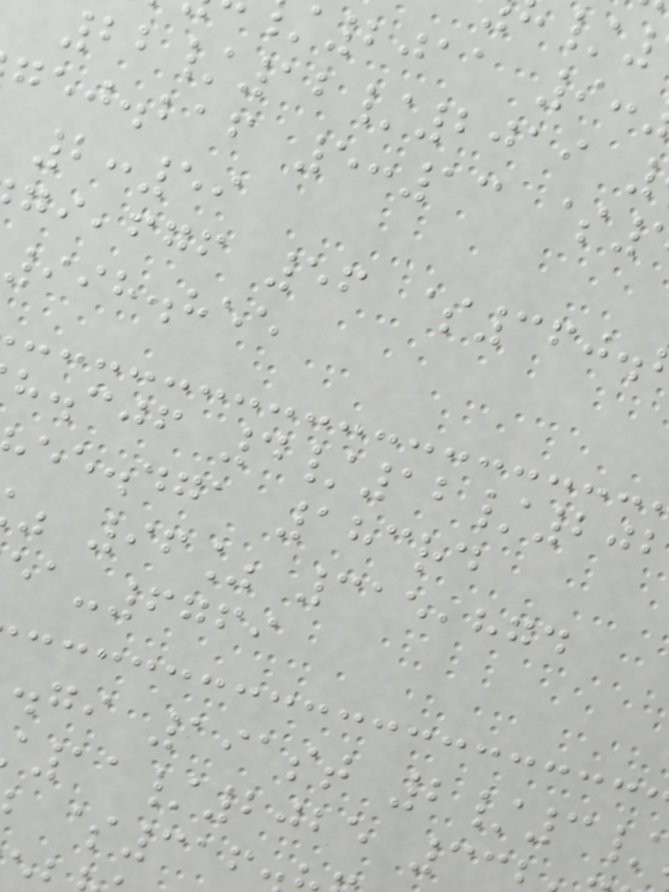2011 9:
22/12/2019
gej.baf 5:13 $
2:59
,fgf 56 $360.
998.855
h.cjf 4/12/20
ee.dga 183rd
96% 315,874
-6769
.gi 191st 2/3/
11/2025 3
